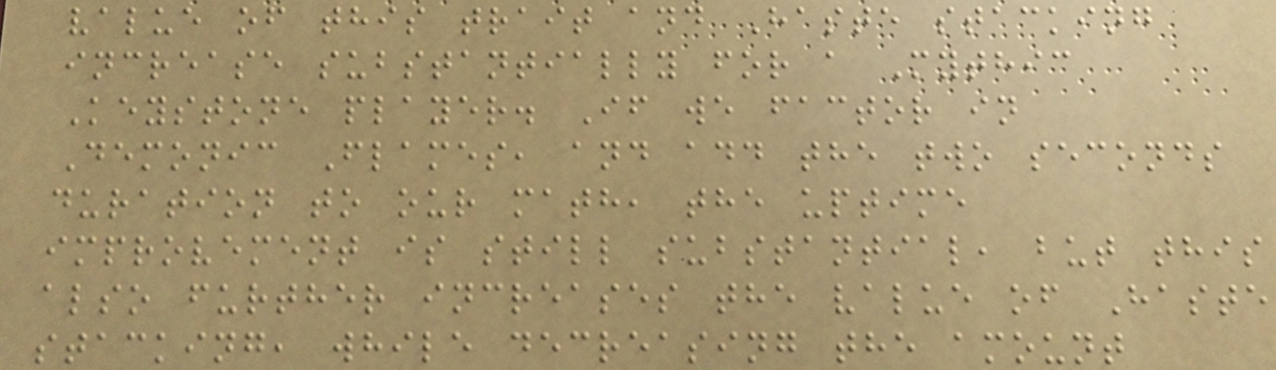value of this trait and Haste stacking
increase substantially for a Mythic
Keystone player. If we factor in
Demonic Flames, and add the two seconds
duration to our math, the uptime
improvement is still substantial, but this
also further increases the value of Haste
stacking, while decreasing the amount
